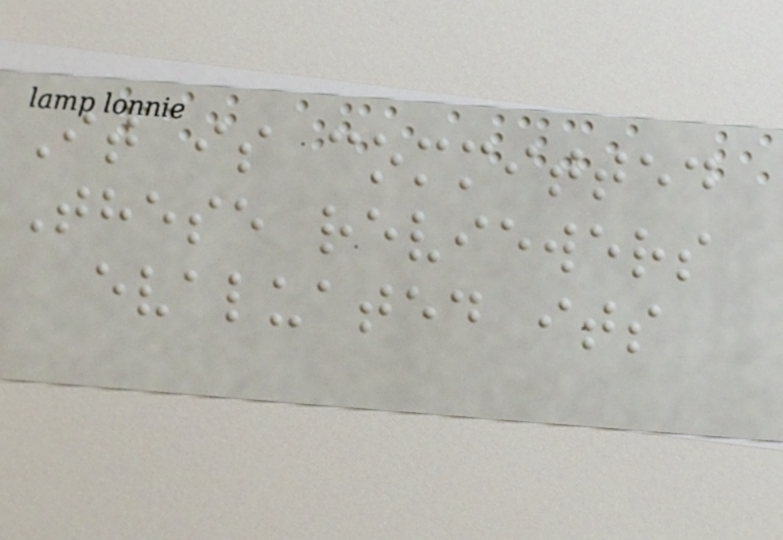It is committed
These reviewers
evaluated its
